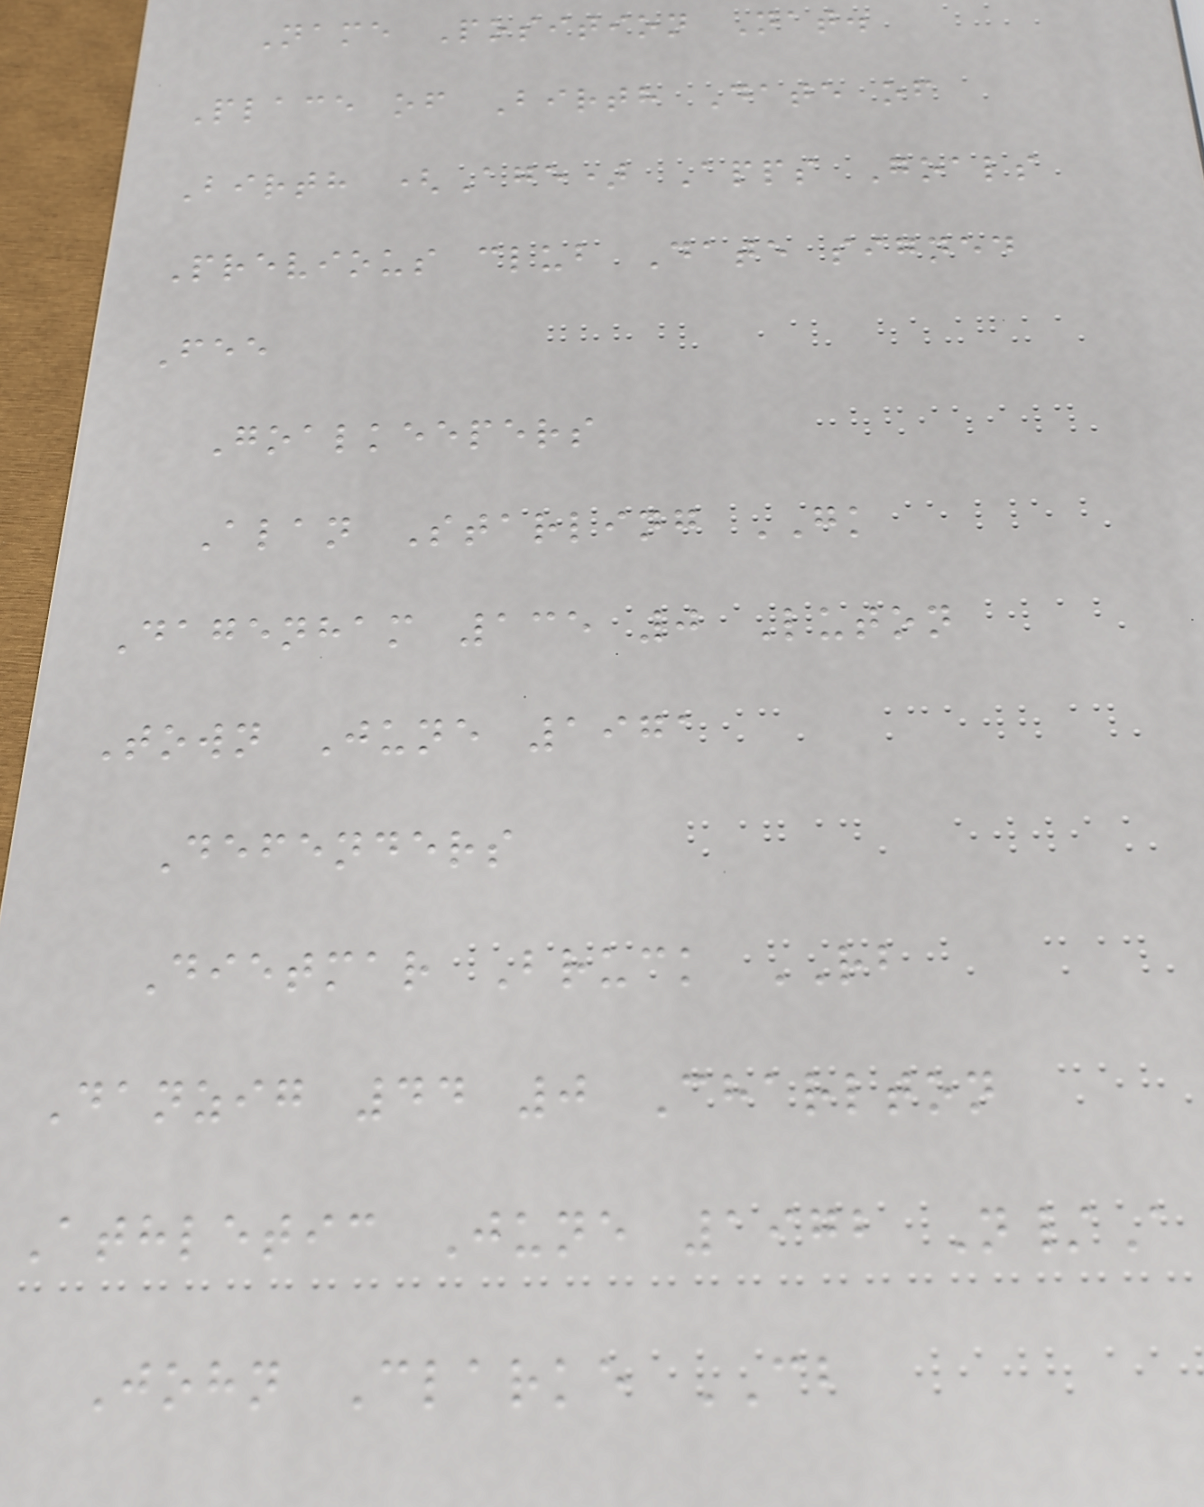Name Position Nat.
Place of Birth Date of
Birth (Age) Apps Goals
Previous club Date signed
Fee
Goalkeepers
Alan Starling GK
Dagenham 135 0 Luton
Town June 1971
Defenders
Dietmar Bruck RB
Danzig 44 0 Charlton
Athletic June 1972 N/A
John Clarke CB
